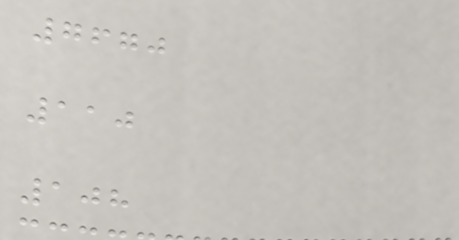7670
110
108
